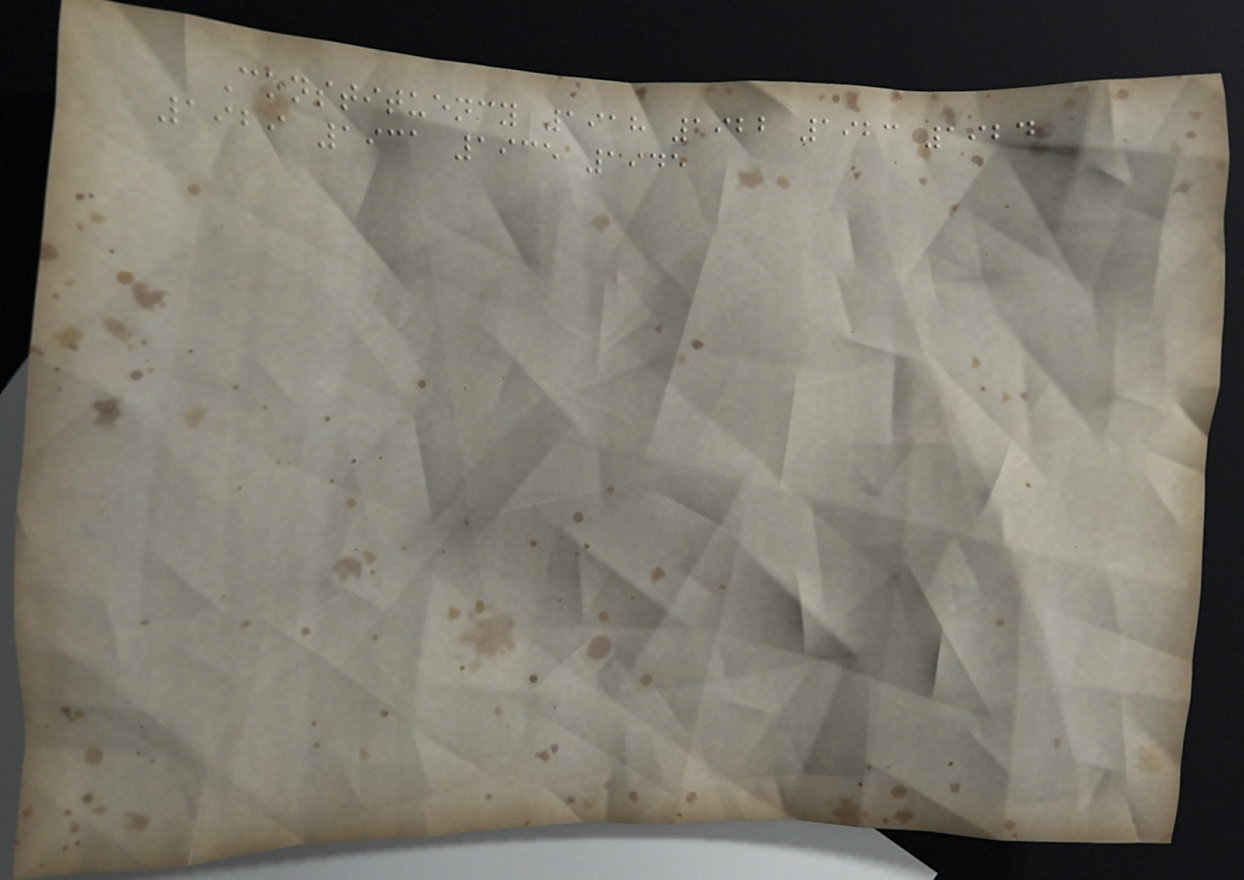Constituency 1918 1922 1923 1924
1929 1931 1935 1945
